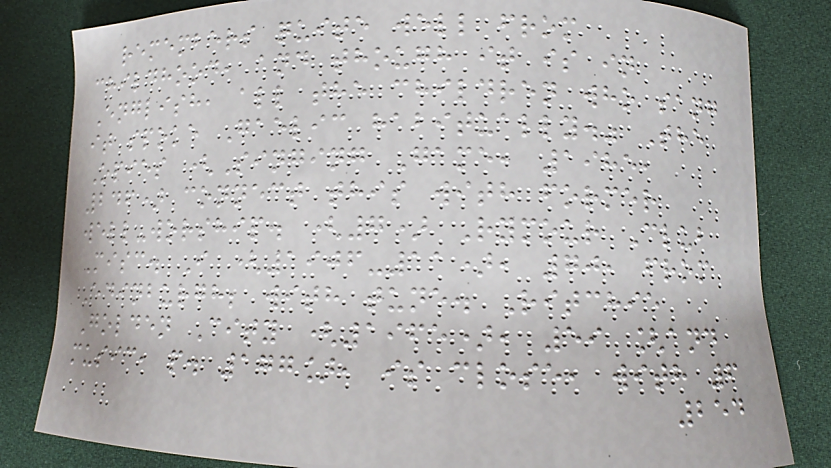remembers quite well from
childhood, and though it is in
English, all the children who sang
it spoke Gaelic habitually." The
Opies (Singing Game, 1985,
246) connect this with former
well-worship. (7) Rymour Club
Misc. I (1906-11), 70, from
Edinburgh; with tune. Ritchie
Golden City (1965), 59 [and
music, p. 177], is close, with 6
254
